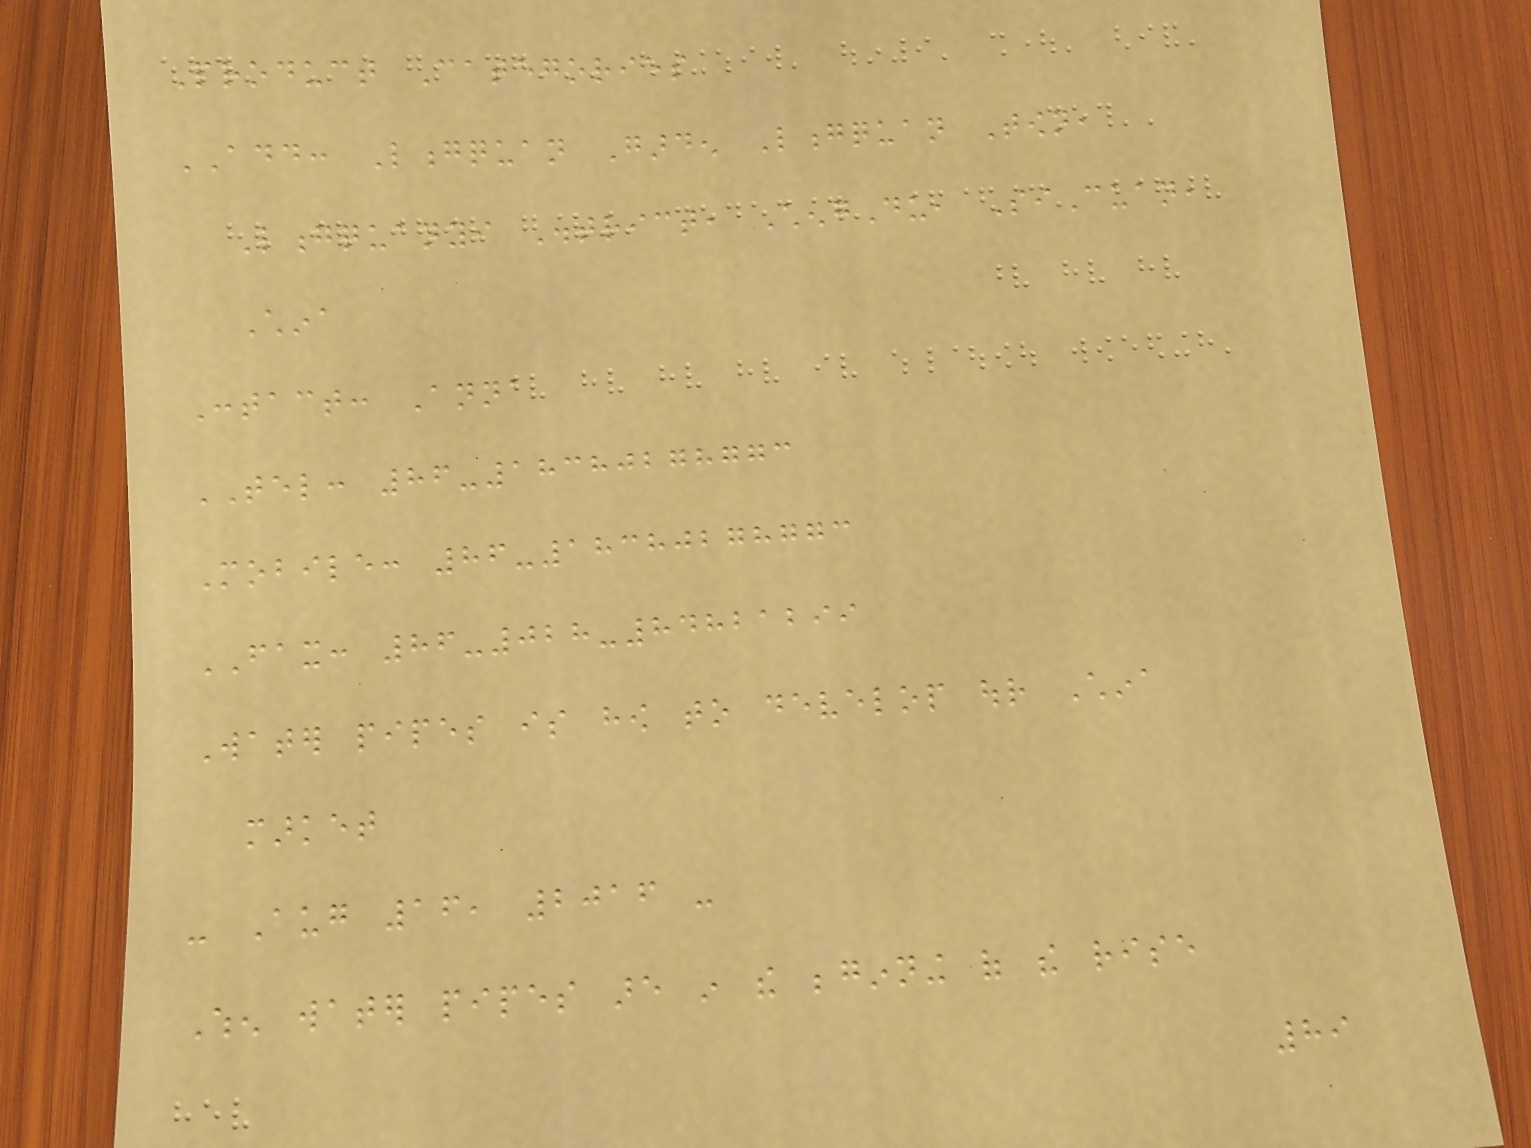Product Categories
ADD: Longquan Garden Longquan Town,
Longquanyi District, ChengDu, SiCuan,
China
Contact: Anna
TEL: 86-18380278773
Mobile: 86-18380278773
FAX: 86-028-84821299
Water pipes is how to develop our China
market
- Aug 16, 2016 -
When water pipes are in the beginning of the rise
89
